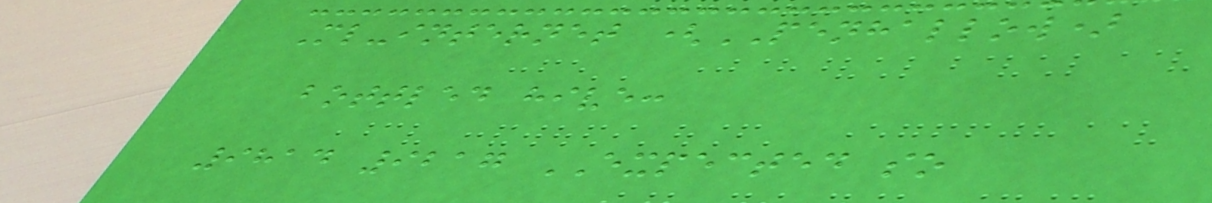Ml-internet (PENHALLOW)
bottled hive:
9814 9217 EXPECTED so
